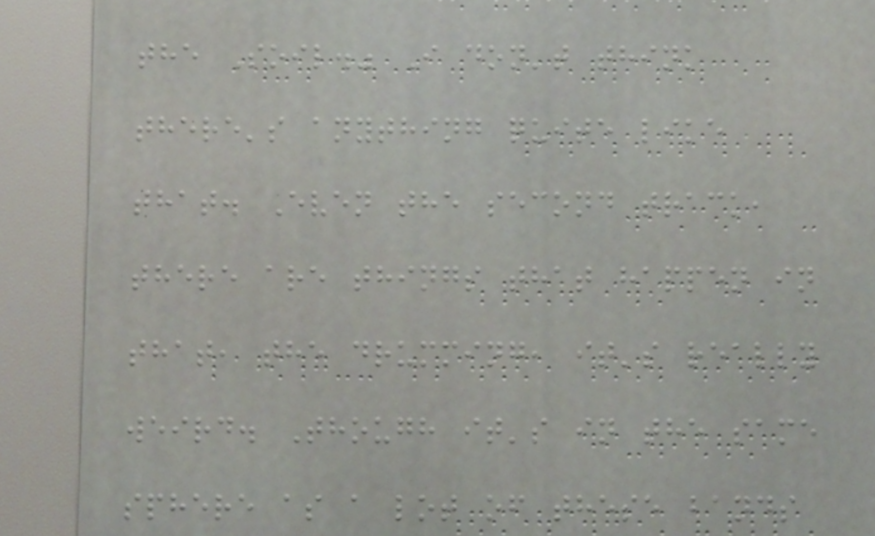the Soil." I don't think
there's anything quite like
that. Even the second track,
there are things that happen in
that, the drumming, it's really
weird. Though it's in the same
sphere as a lot of these bands
